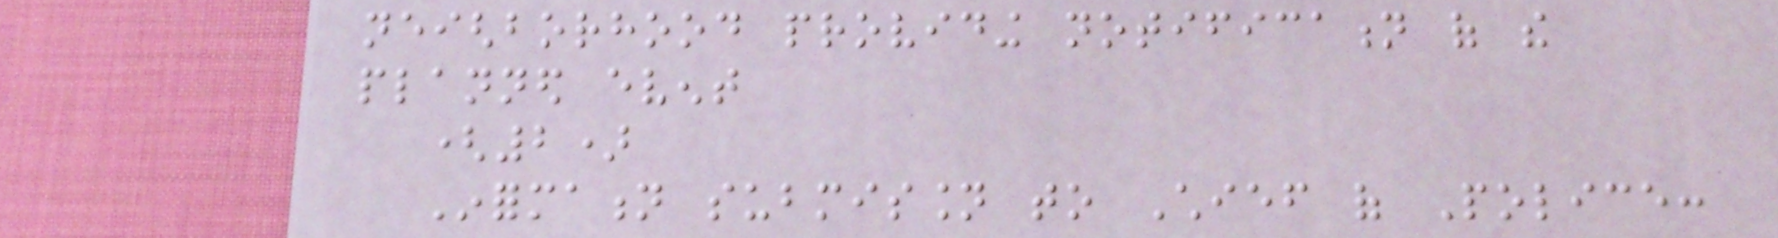neighborhood providing notification of the
planned event
(2)
Information submission to Chief of Police:
